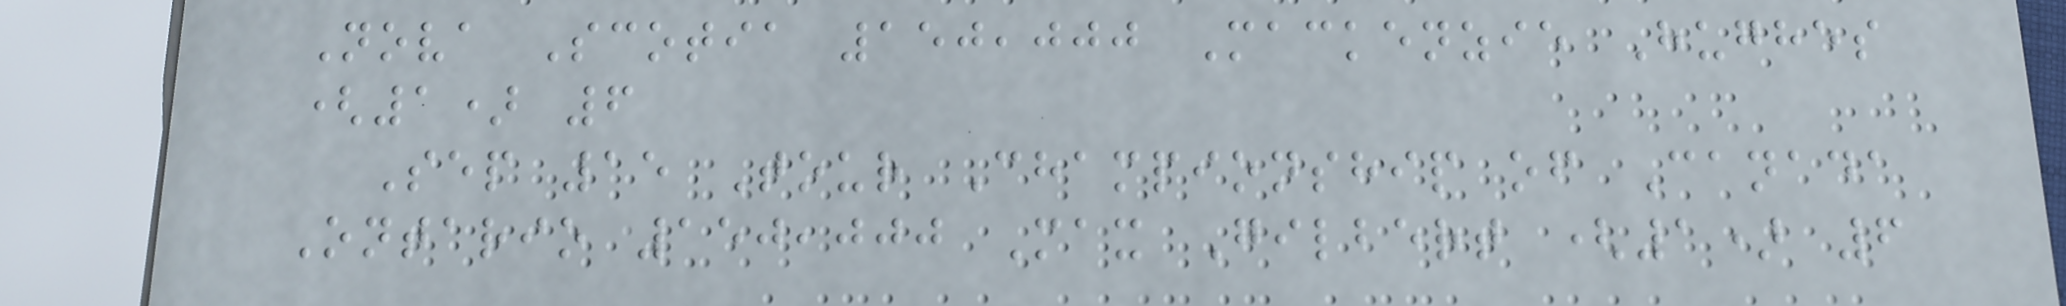Nova Scotia 150,000 Mackenzie Hughes
(1) 6
Sep 15 Tour Championship of Canada
Ontario 150,000 Max Gilbert (1) 6
